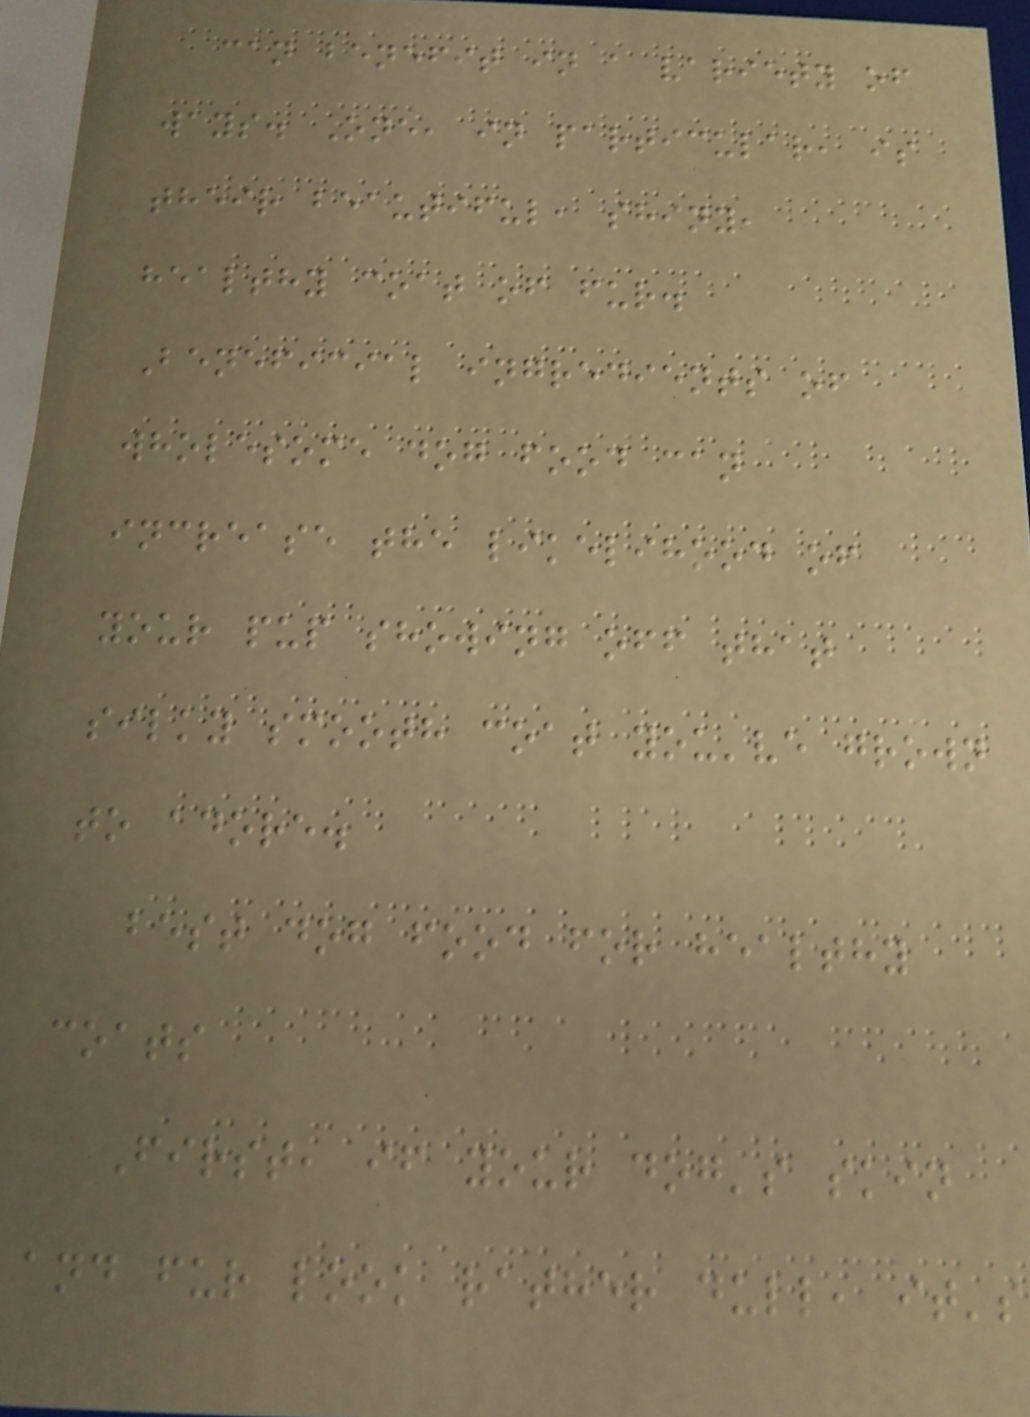can benefit in a variety of
ways. One, in particular, is
their beautiful, shiny,
healthy coat of fur.
Beneficial ingredients of
wholesome dog food can
increase the likelihood of
your pup showing off that
silky smooth coat you've grown
to adore.
best dog food for healthy
coats
First, if your dog's skin
and fur look rather dull, it's
